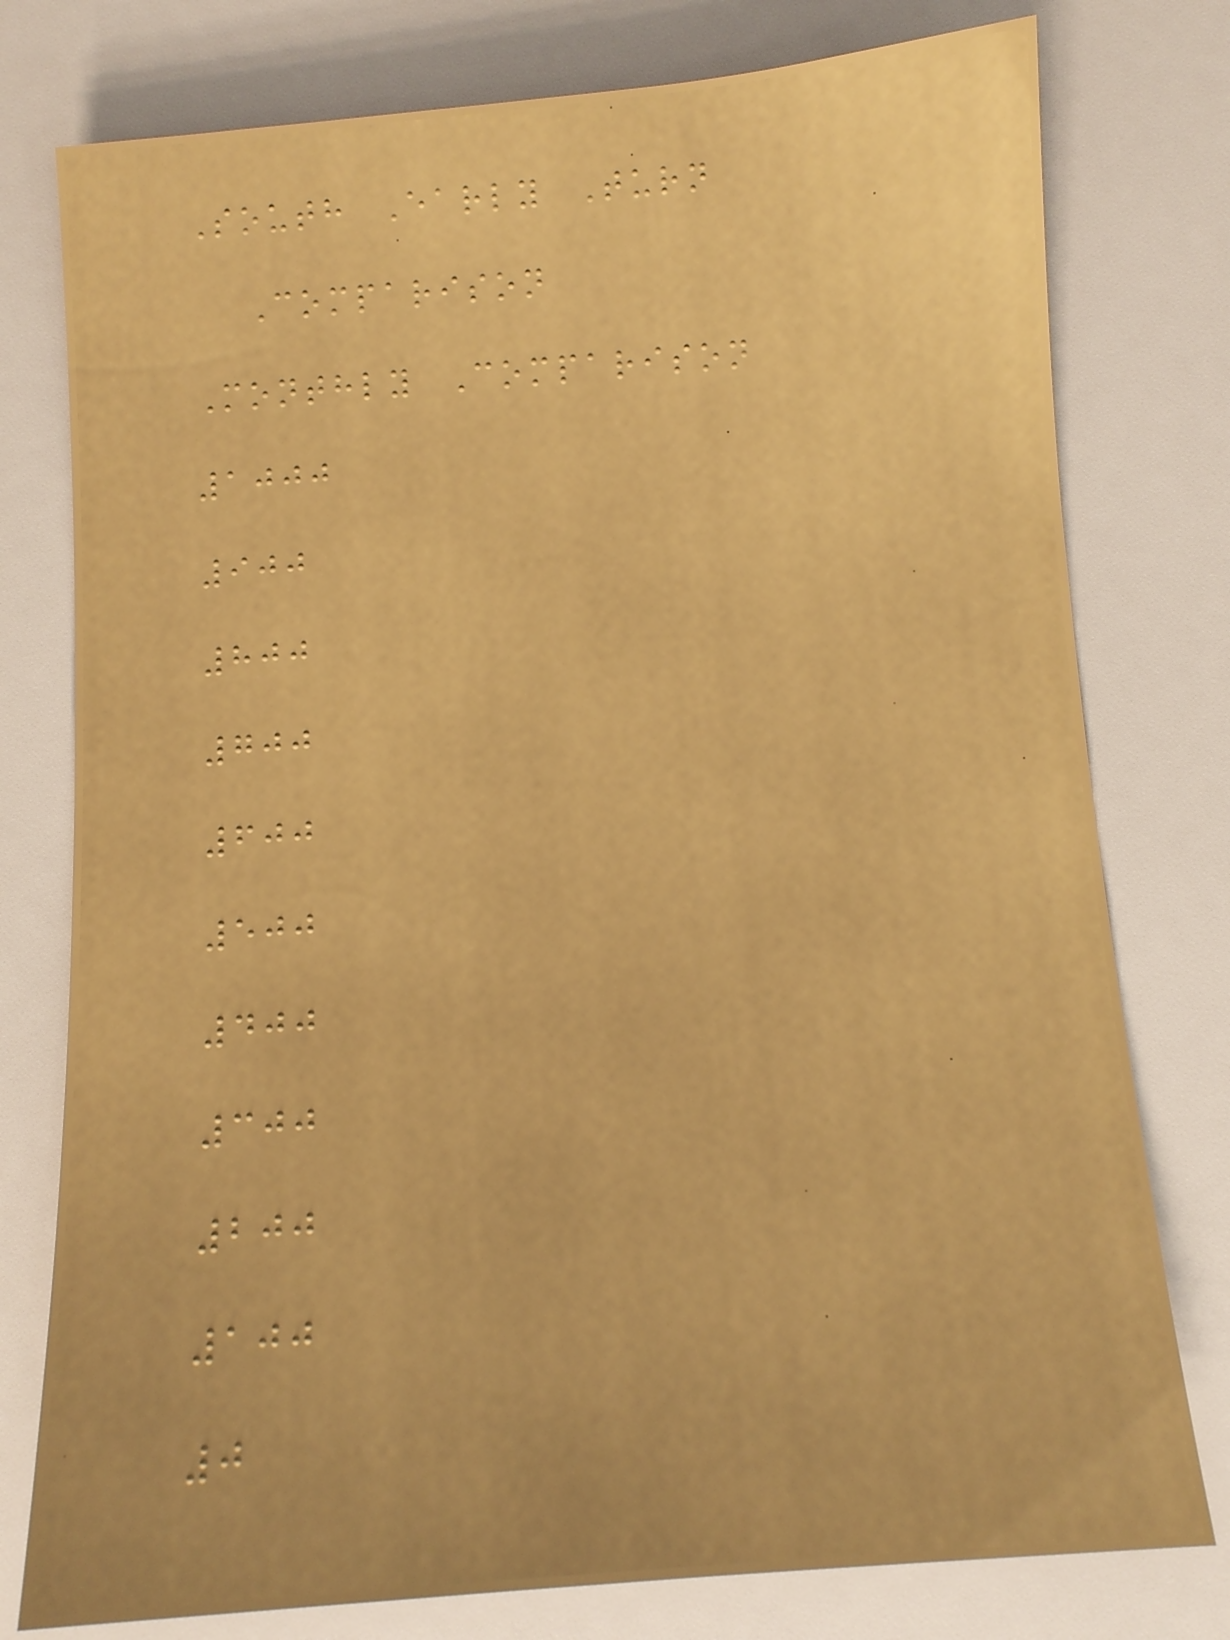South Early Turn
Comparison
Monthly Comparison
1000
900
800
700
600
500
400
300
200
100
0
